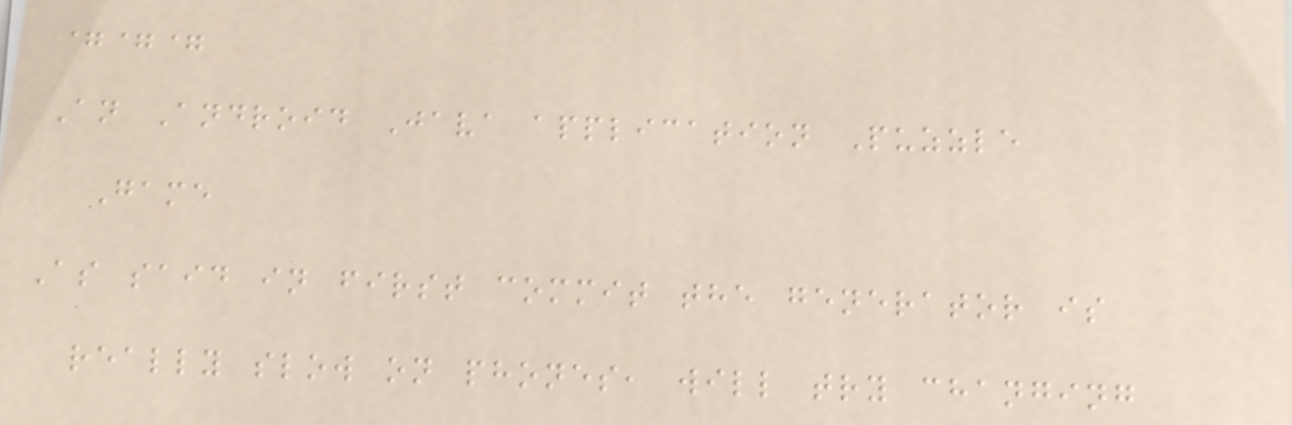===
An Android Java application Puzzle
Game
As said in first commit the generator is
really slow on phones, will try changing
